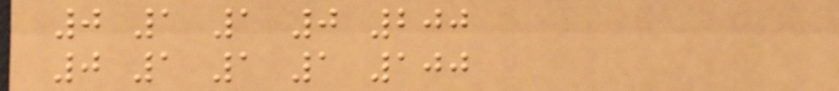0 1 1 0 200
0 1 1 1 100
